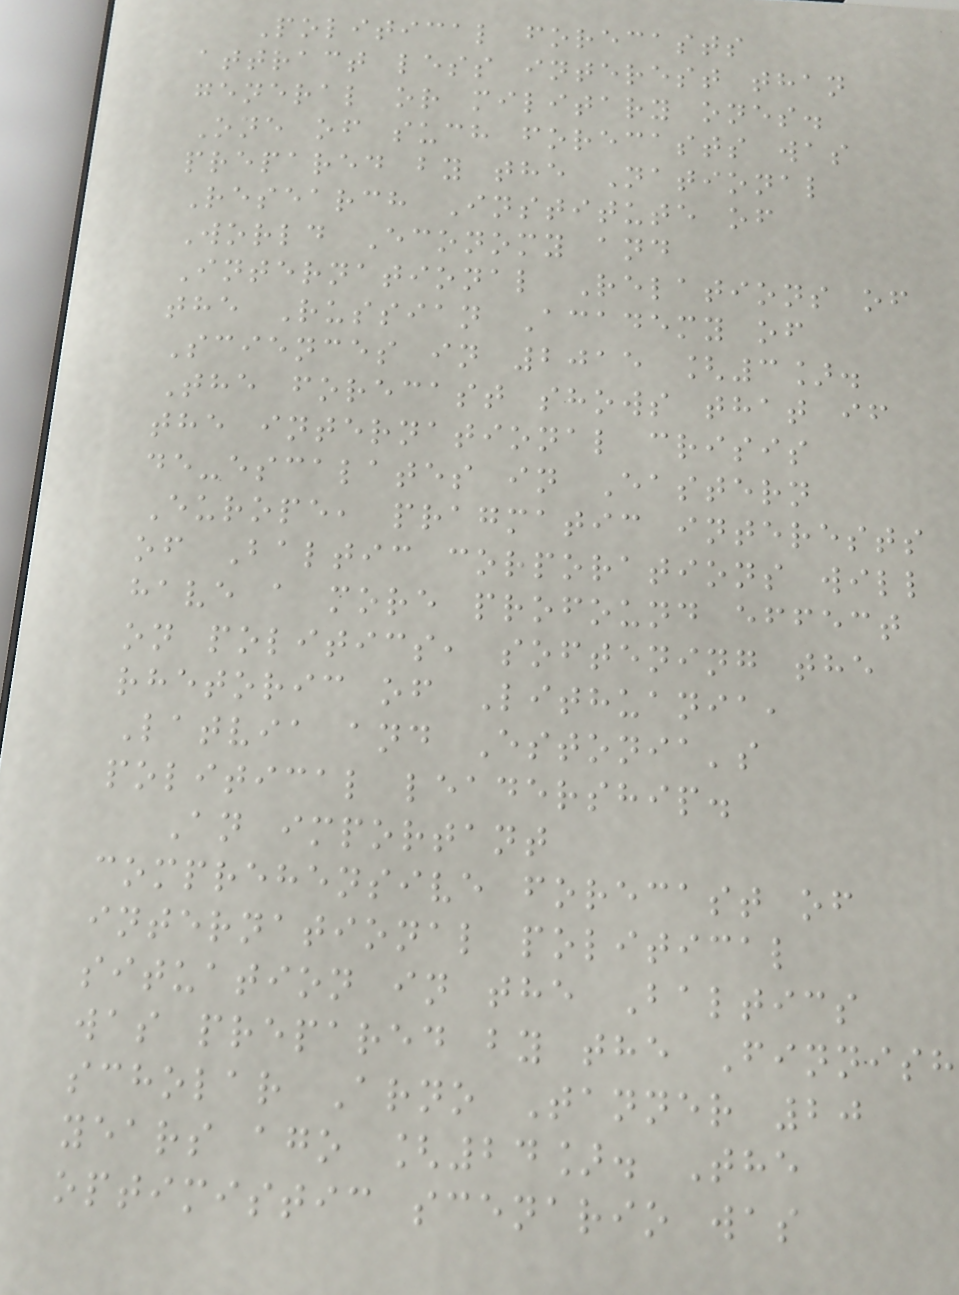Political forecasts
attract less interest than
general or military ones.
One of such forecasts was
prepared by the National
Research Institute of
World Economy and
International Relations of
the Russian Academy of
Sciences in 2015 [3].
The forecast shows that if
the international crisis
de-escalates in Eastern
Europe, pragmatic interests
of Baltic corporations will
have a more profound effect
on politics, softening the
rhetoric of Lithuania,
Latvia and Estonia's
political leadership.
An important
comprehensive forecast of
international political
situation in the Baltics
was prepared by the Finnish
scholar Arno Tanner 20
years ago [24]. The
optimistic scenario was
